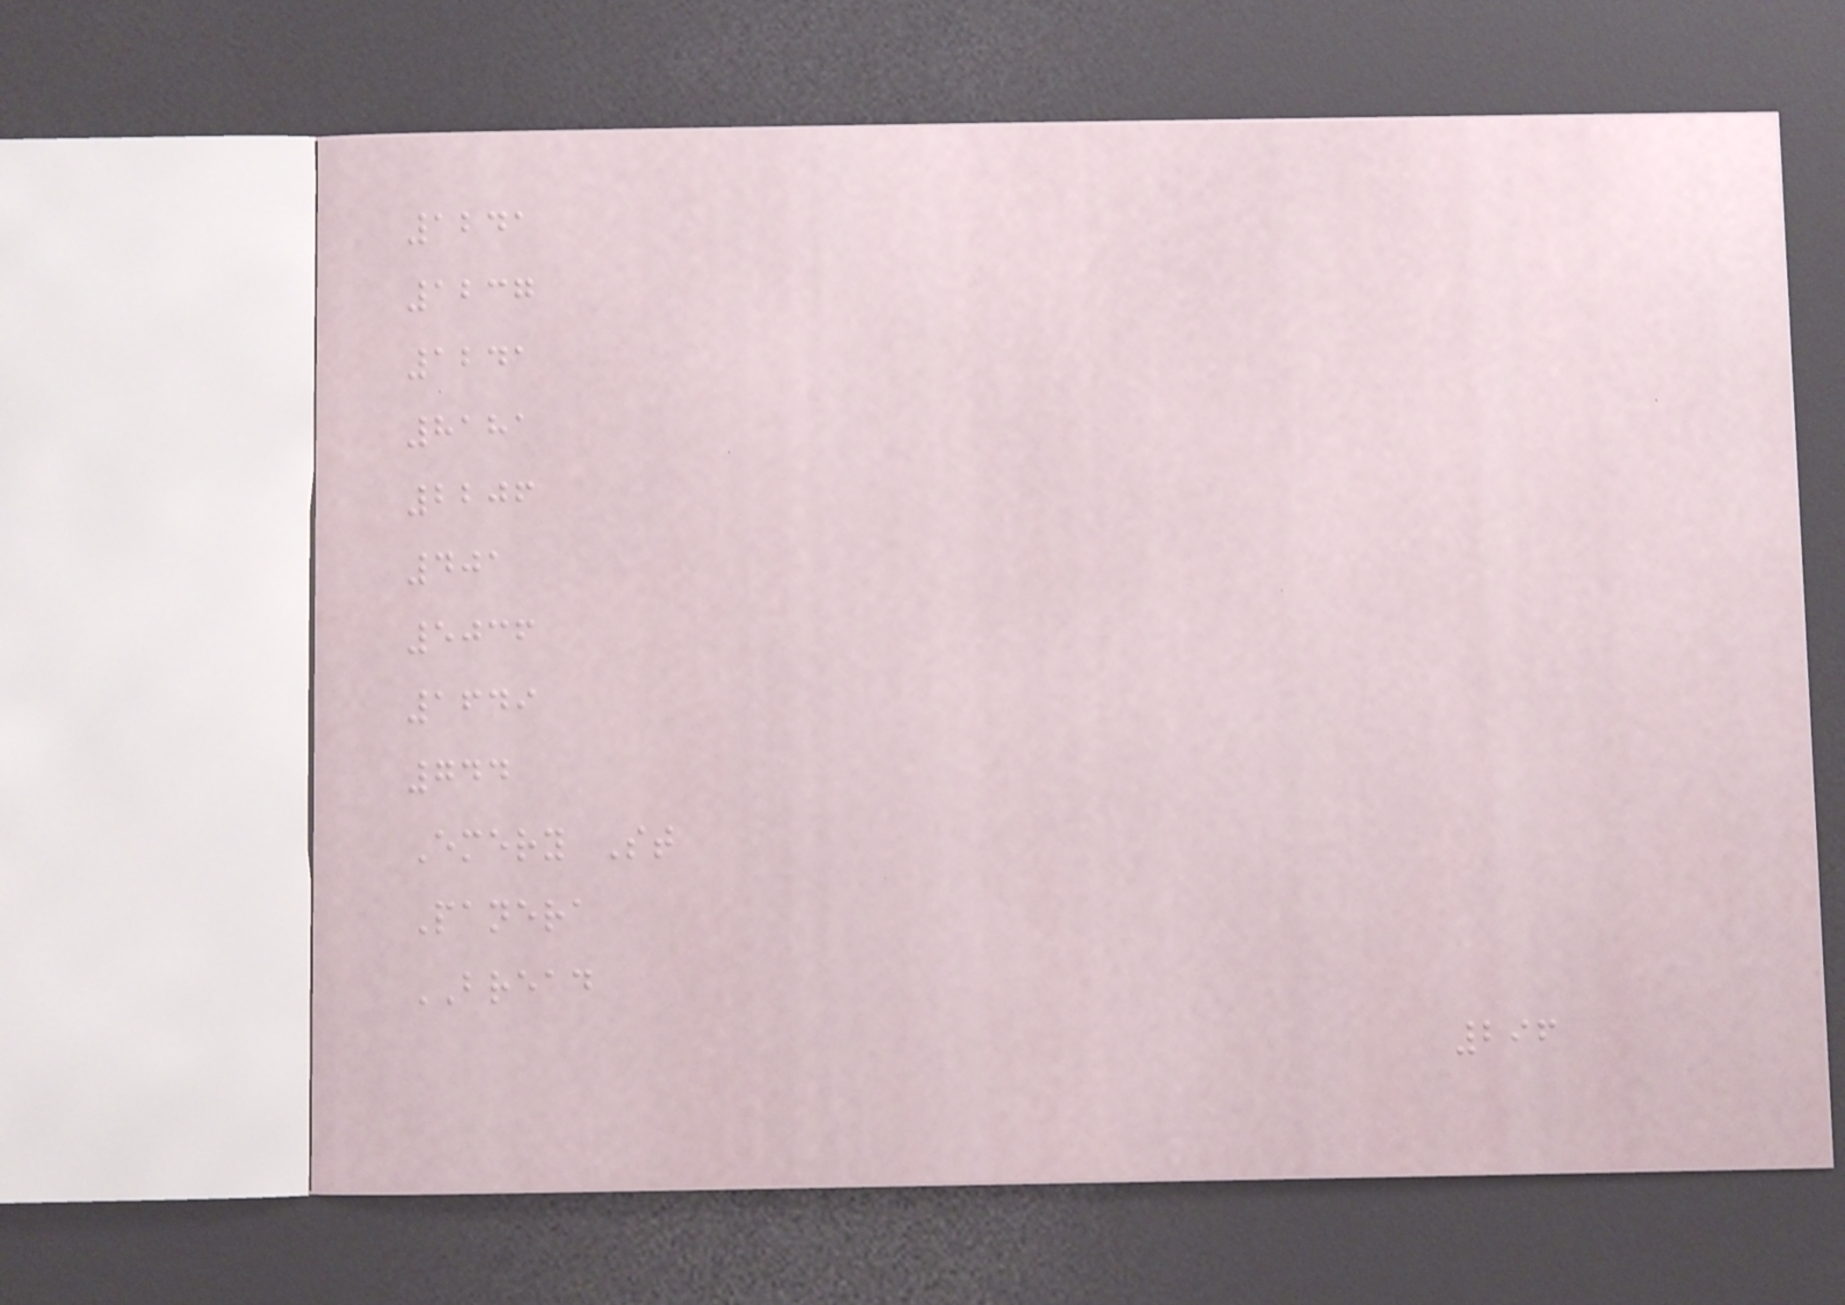1241
1237
1241
8181
2206
401
5036
1649
744
Emery St
Panera
BREAD
296
